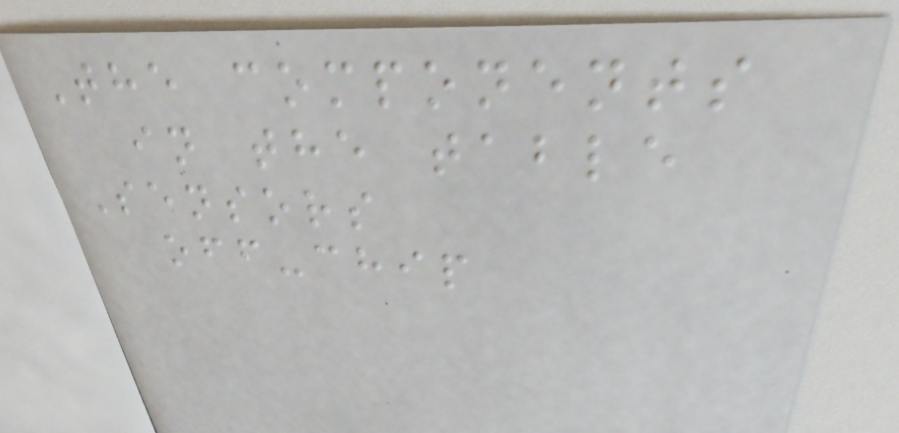The components
in the table
Sensors
off-chip
